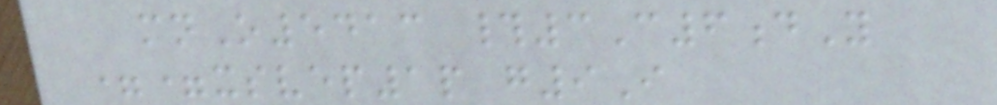mnO5413 #3C6dY
==xsvep1p g9I
